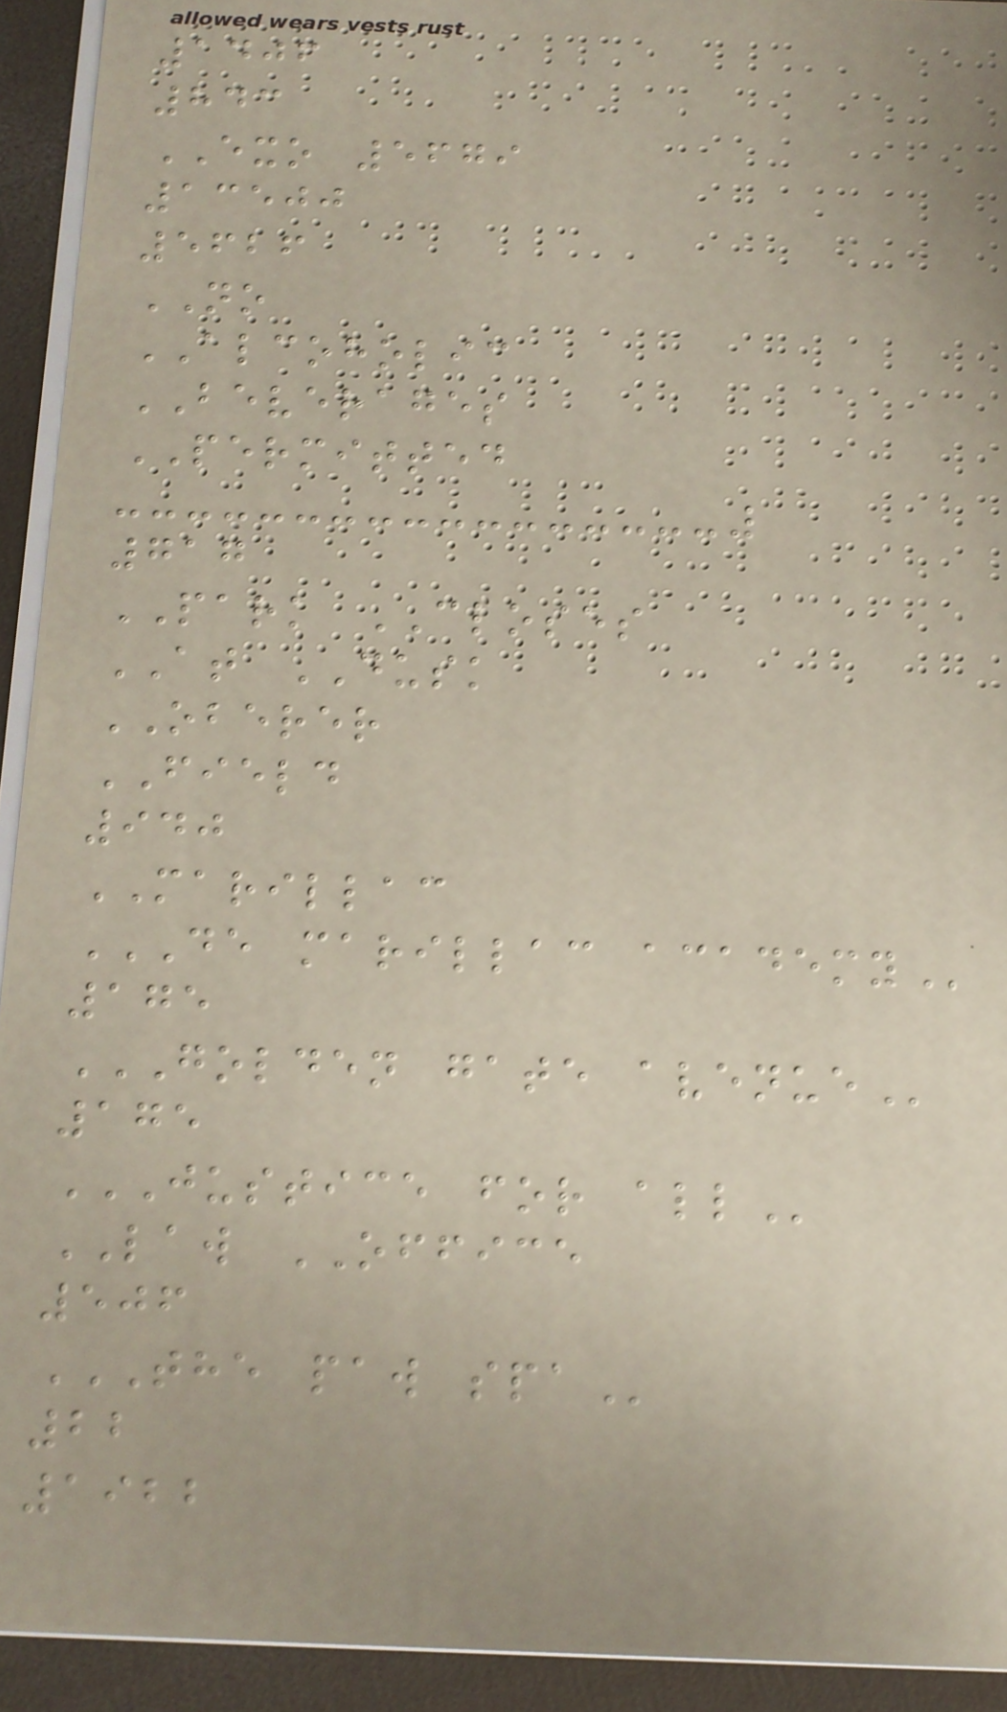1406
843
EXO 5679
13500
5626
NO
ALCOHOLIC
BEVERAGES
PERMITTED
717
PARK CLOSES
AT DUSK
OBERER
FIELD
940
MARILLAC
DE MARILLAC ACADEMY
175
GOLDEN GATE AVENUE
175
JUSTICE FOR ALL
LAW OFFICE
506
THE PAW SPA
22
1922
